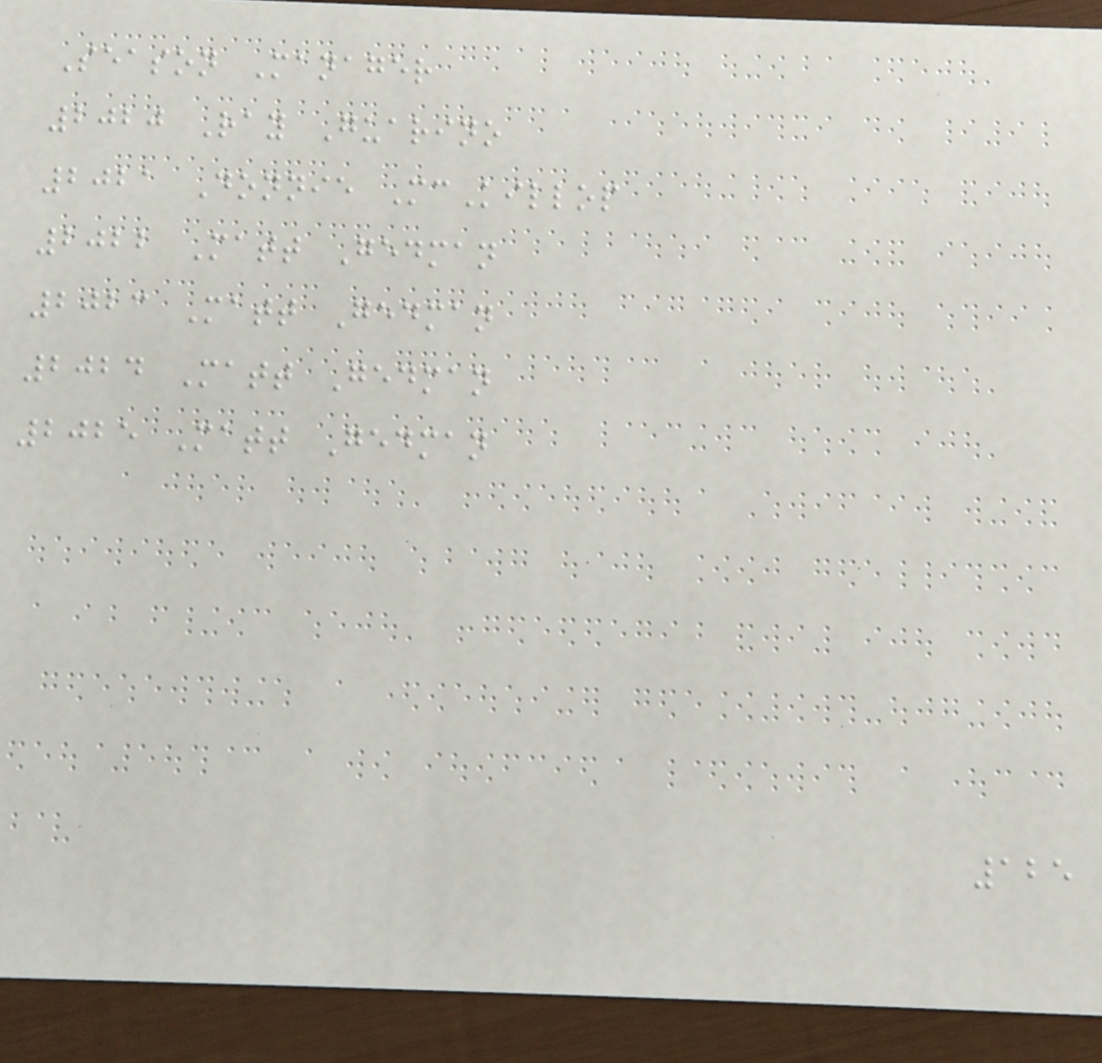Season Manager
2020 Ray Guarino
2021 Donnie McKillop
2022 Matt Gedman
2023 Matt Gedman
2024 Matt Gedman
2025 Matt Gedman
125
